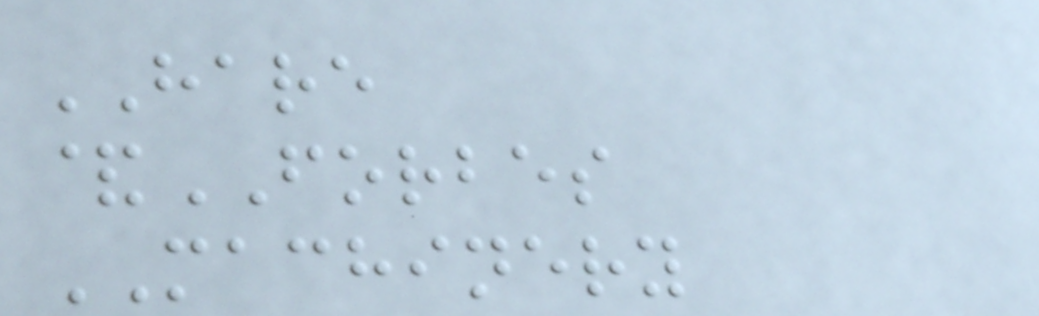HARE
&FORBES
MACHINERY
